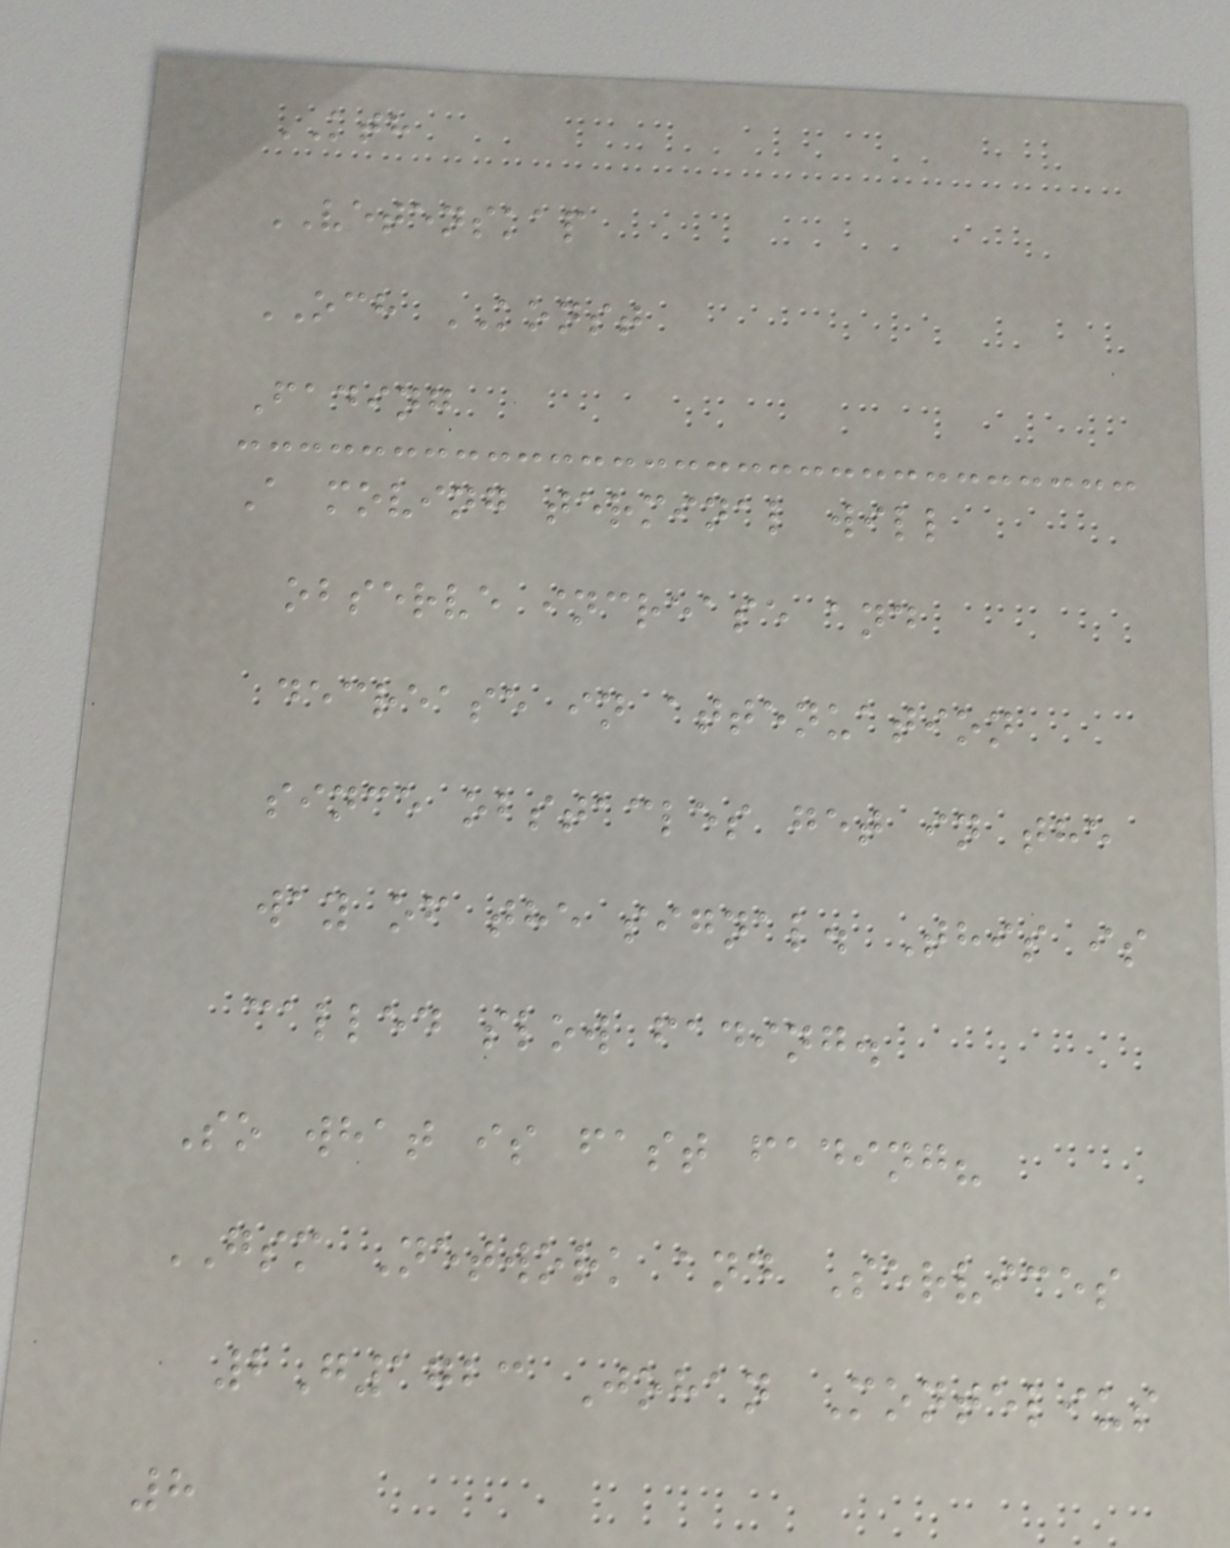KTH
VETENSKAP
OCH KONST
Fading
A moving terminal will
observe increase and
decrease in attenuation
since obstacles get in the
way of the signal. This is
called slow fading.
So what is fast fading?
GSM Network and Services
2G1723 Johan Montelius
8
